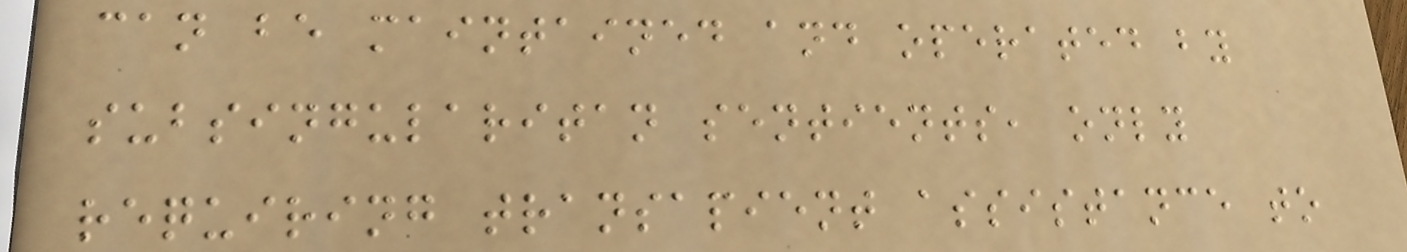can be maintained and operated by
subsingularitan sentients, only
requiring transapient assistance to
